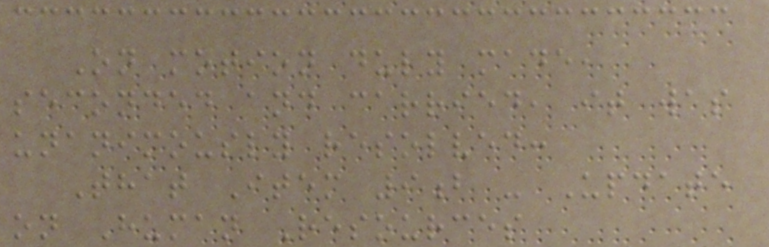On motion duly made,
seconded and carried, it was
unanimously resolved:
That Item 9b - Update
on Human Resources
